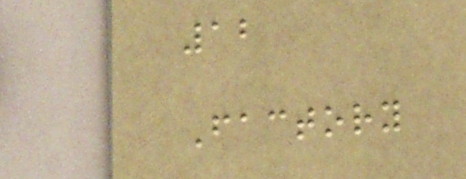12
Factory
